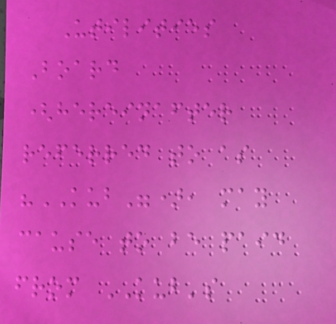Utilities
Board
(hereinafter
referred to as
"KUB"), may
cause to be paid
from KUB's
